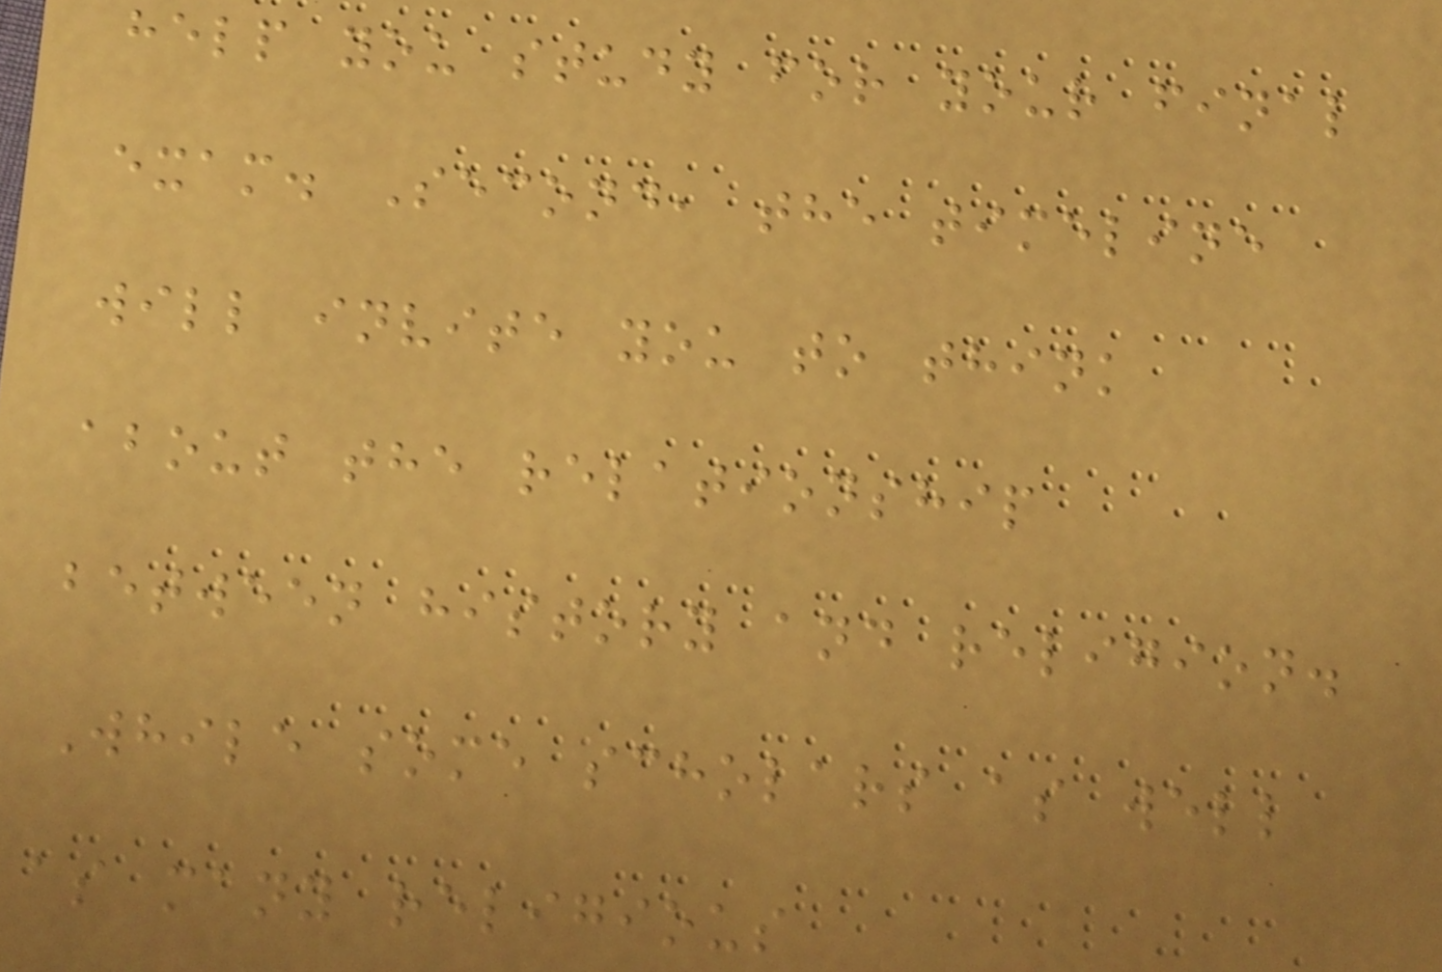help you study for your final
exam. Second, the timeline
will invite you to think
about the relationship
between history and religion.
While some scholars as well
as many religious
